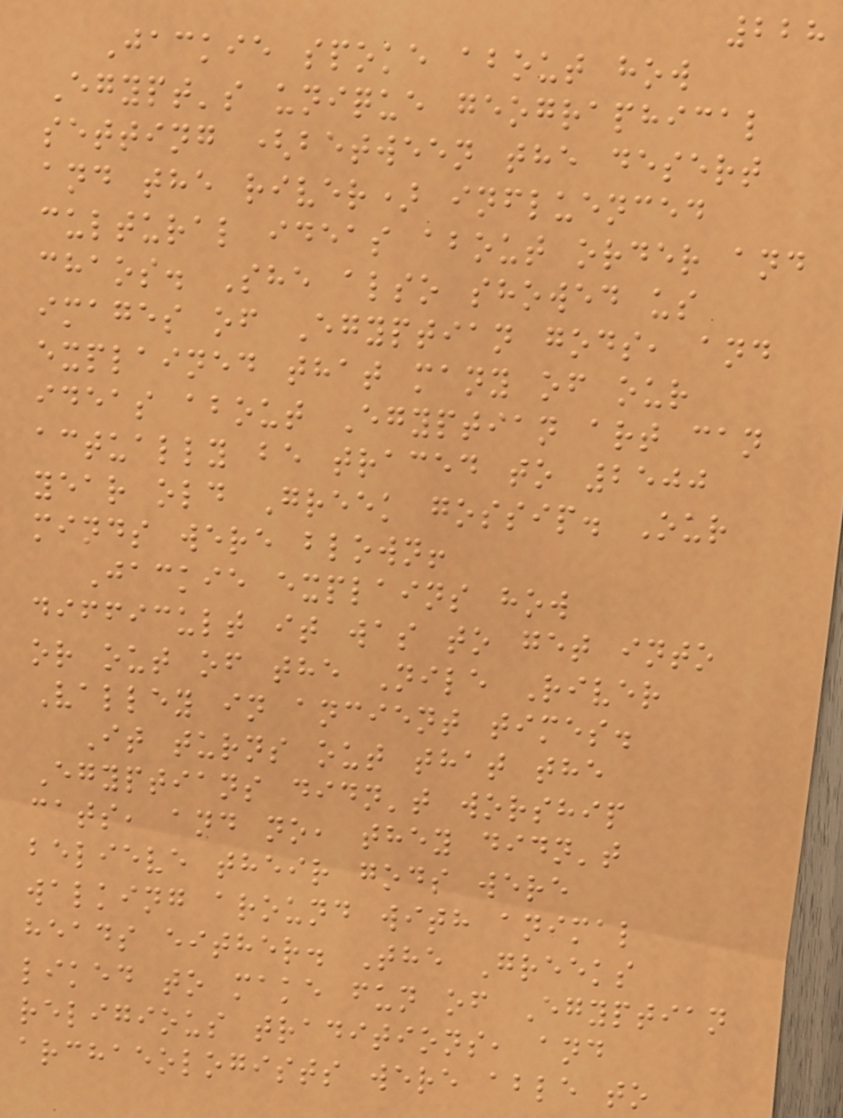228
Jackie spoke about how
Egypt's unique geographical
setting (between the desert
and the river) influenced
cultural ideas about order and
chaos. She also showed us
images of Egyptian gods, and
explained that many of our
ideas about Egyptian art can
actually be traced to 2500
year old Greek gossip. Our
minds were blown!
Jackie explains how
difficult it was to get into
or out of the Nile River
Valley in ancient times.
It turns out that the
Egyptians didn't worship
cats, and no, they didn't
believe their gods were
walking around with animal
heads either. The Greeks
liked to make fun of Egyptian
religious traditions, and
archaeologists were able to
